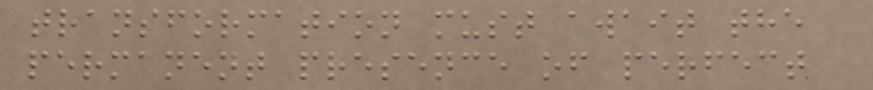transformation must await the
permanent presence of perfect
